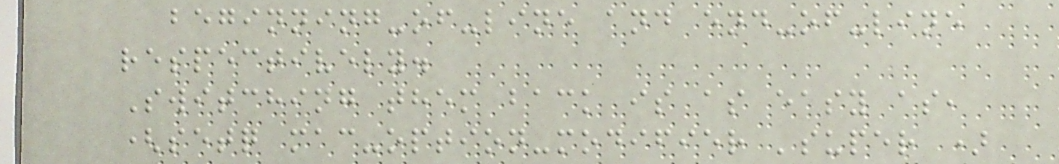beginning-of-line and end-of-line
respectively.
Switching them back is as easy as,
(setq mac-option-modifier 'super )
